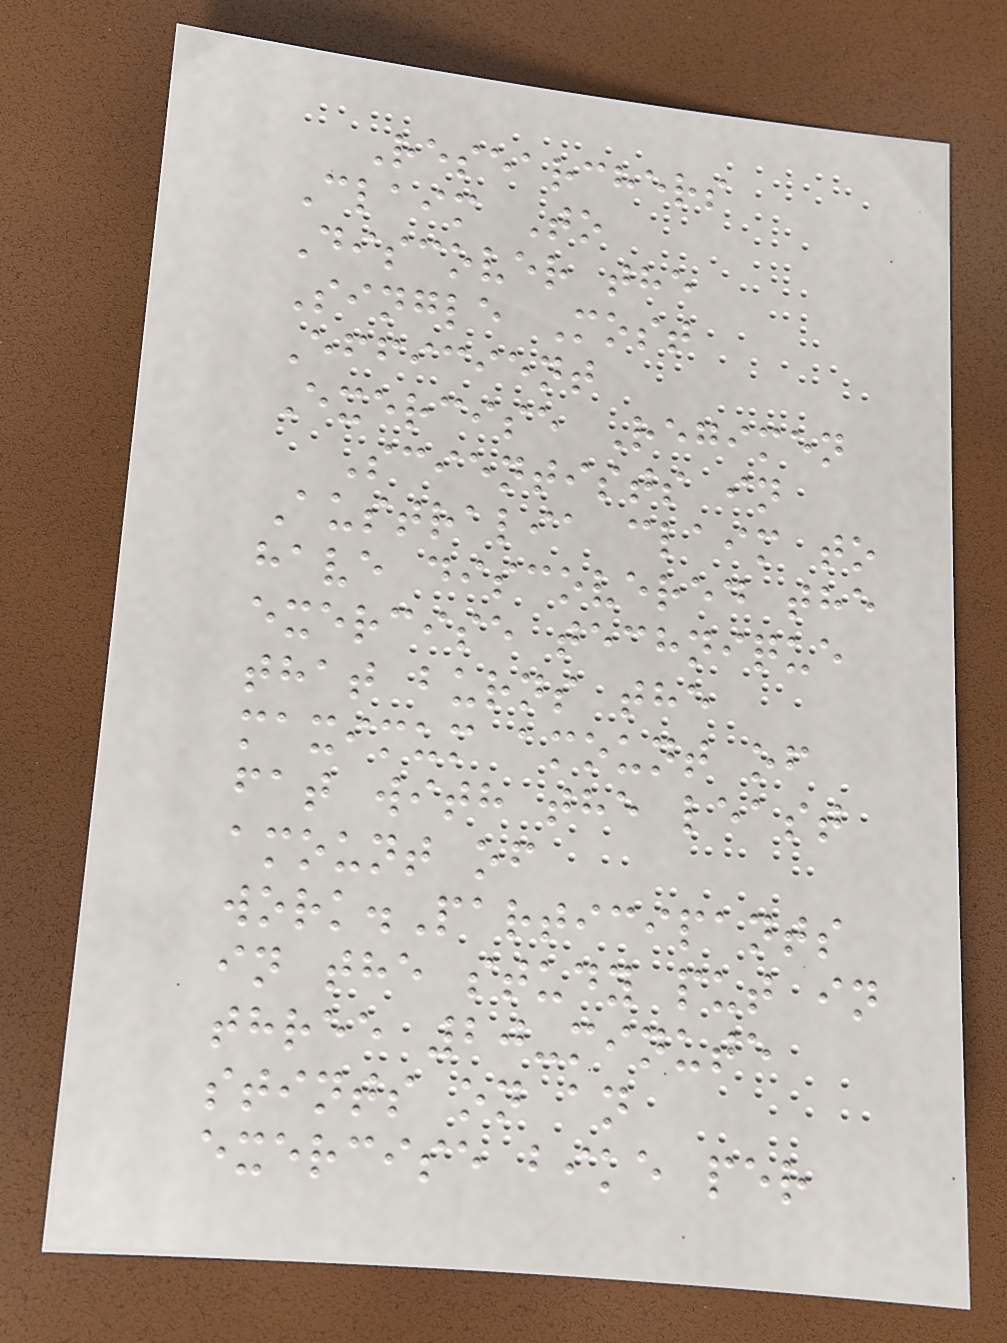Researchers
Claim To
Discover the
Single Most
Efficient
Exercise Regimen
Scientists in
Australia claim to
have discovered the
exercise technique
that burns the
maximum amount of
fat with the least
amount of
work.Participants
in the study put in
three 20-minute
stints on an
exercise bike per
